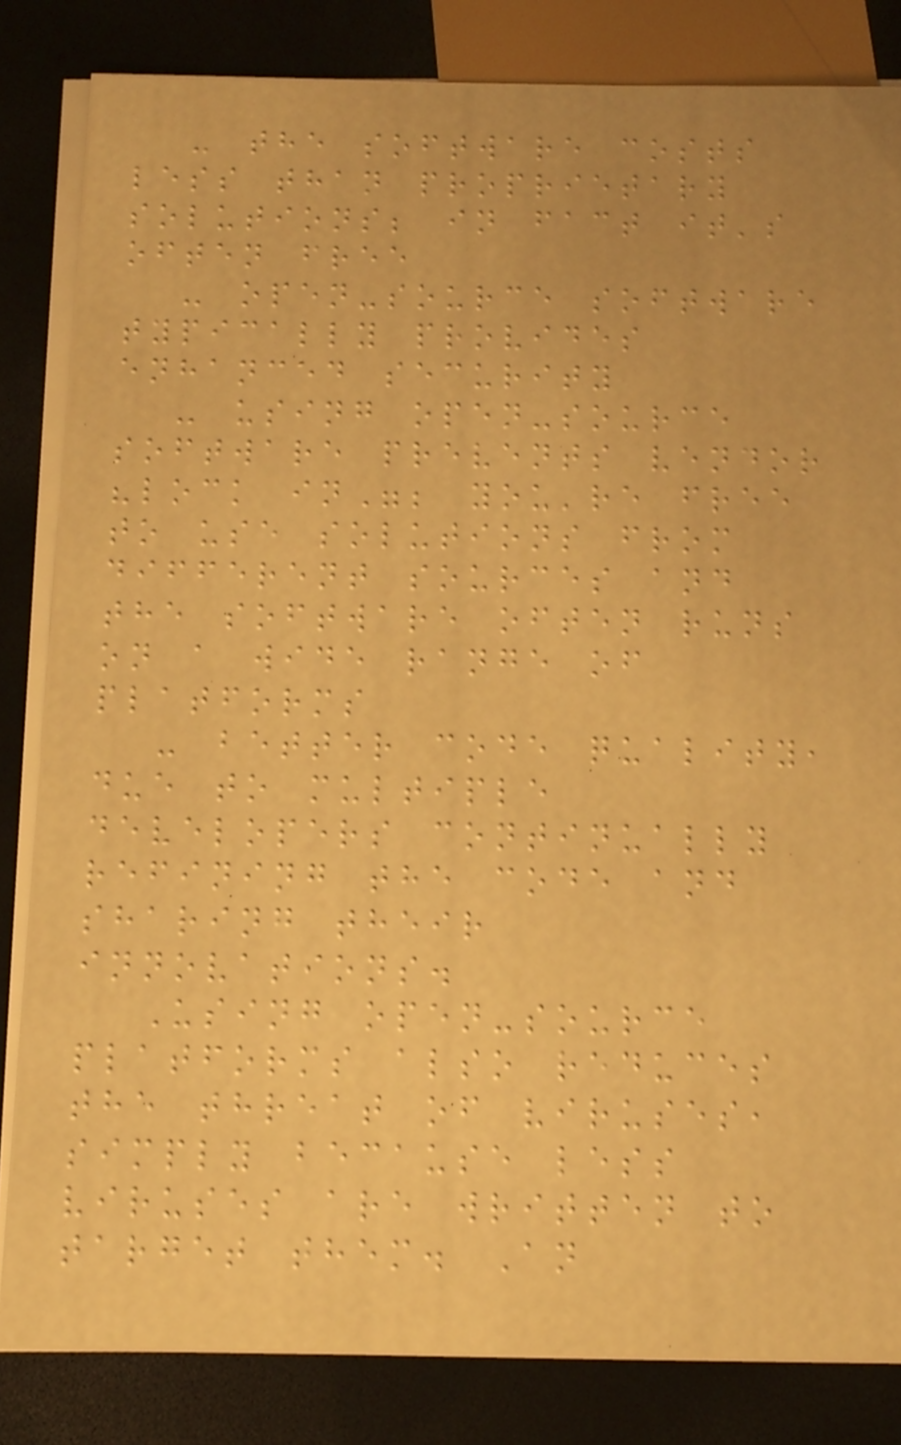- the software costs
less than proprietary
solutions; in fact it's
often free
- open-source software
typically provides
enhanced security
- using open-source
software prevents vendor
"lock in"; you're free
to use solutions from
different sources and
the software often runs
on a wide range of
platforms
- better code quality,
due to multiple
developers continually
refining the code and
sharing their
innovations.
Using open-source
platforms also reduces
the threat of viruses,
simply because less
viruses are written to
target them. An
